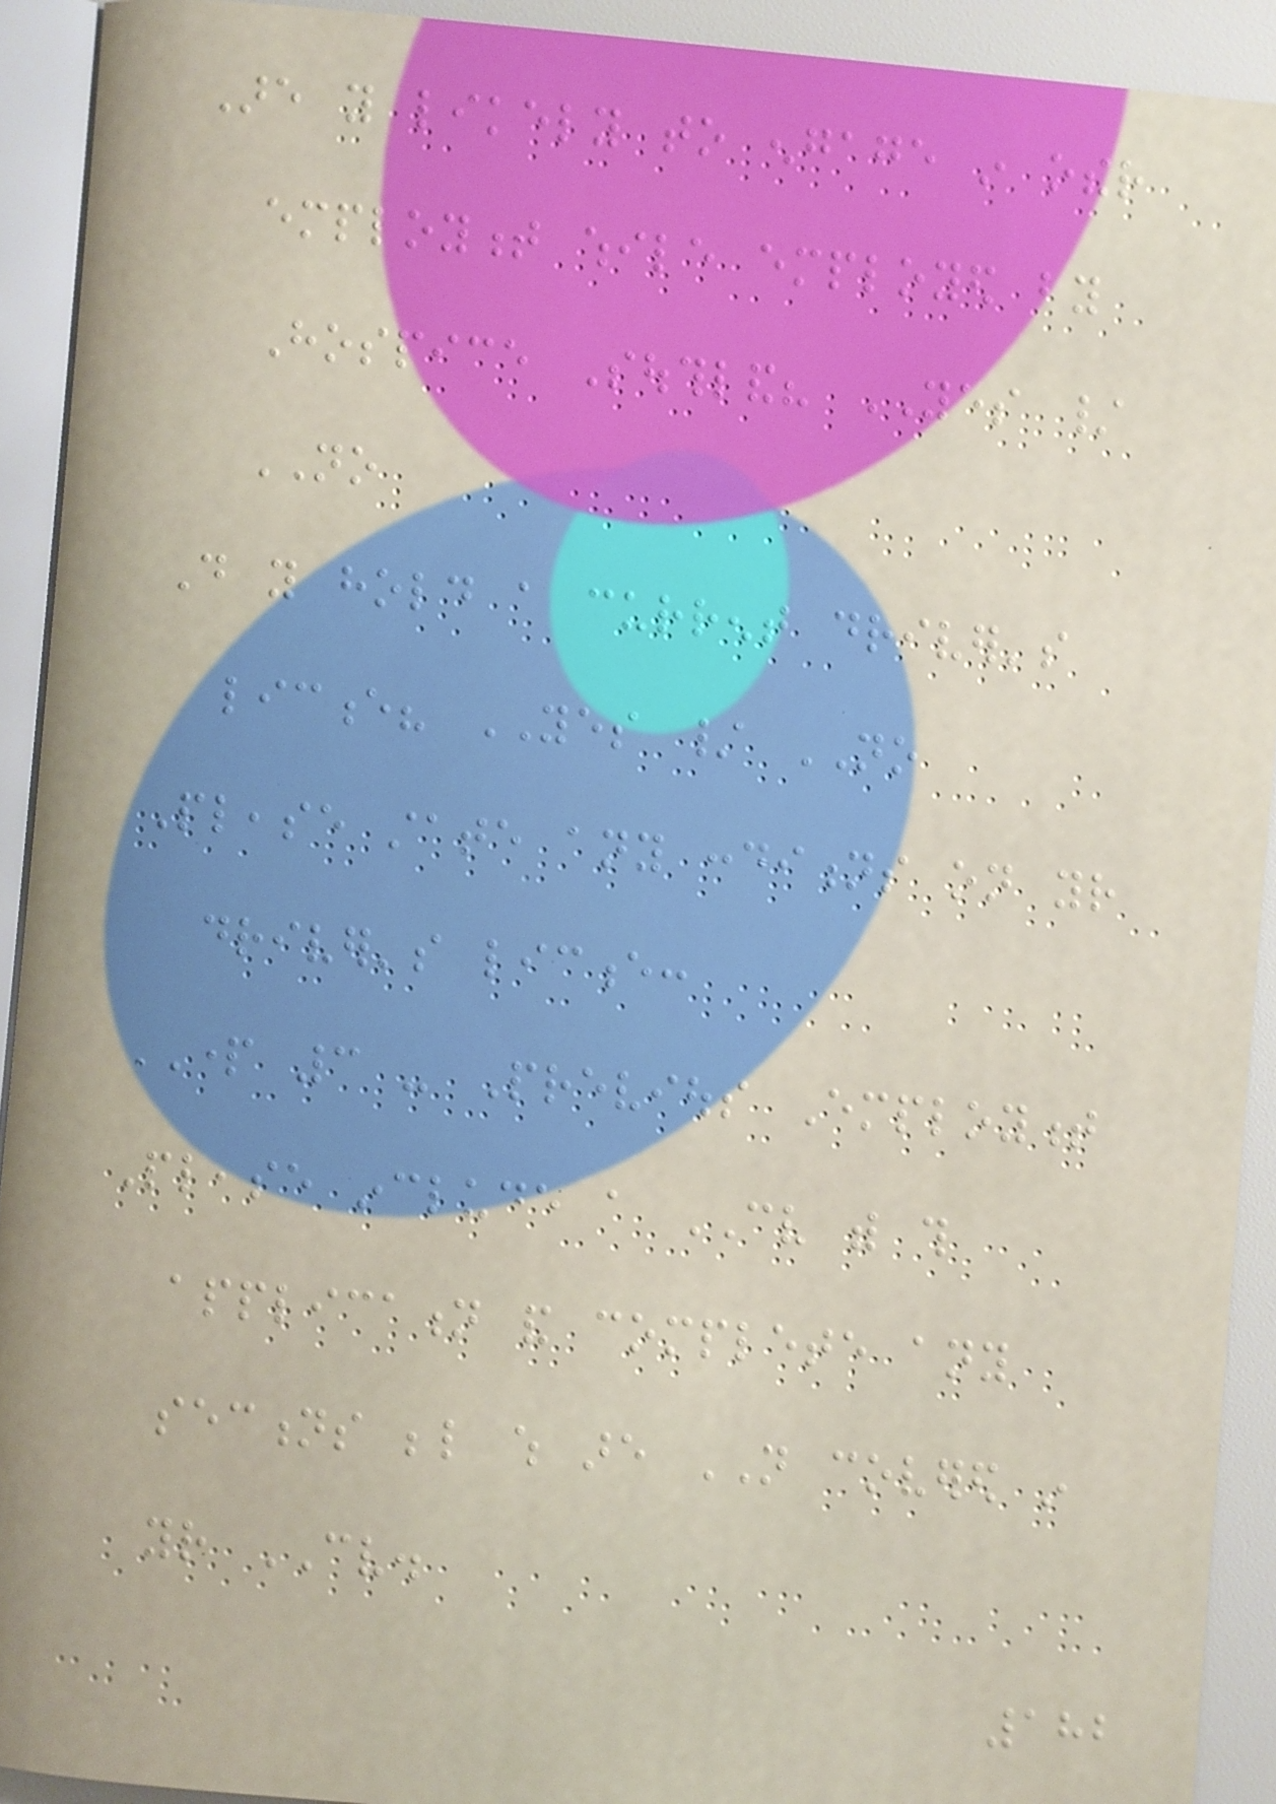Are you likely to engage in other
employment while employed by
Hospice Southland? YES /
NO
Do you hold a current driver's
licence? YES / NO
Please state any conditions on your
driver's licence:
PART 3 - Previous Employment
Please include a CV with this
application and complete any
sections below which are NOT covered in
your CV.
182
